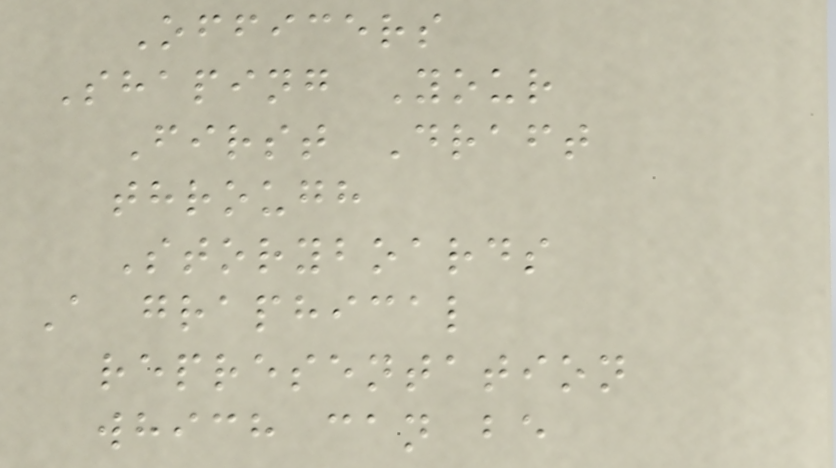Officers
Shaping Your
First Draft
through
Storyboards
A graphical
representation
which can be
